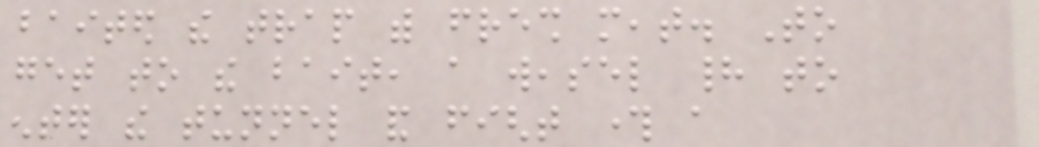baited the trap with fresh meat. To
get to the bait, a weasel had to
enter the tunnel and fight through a
